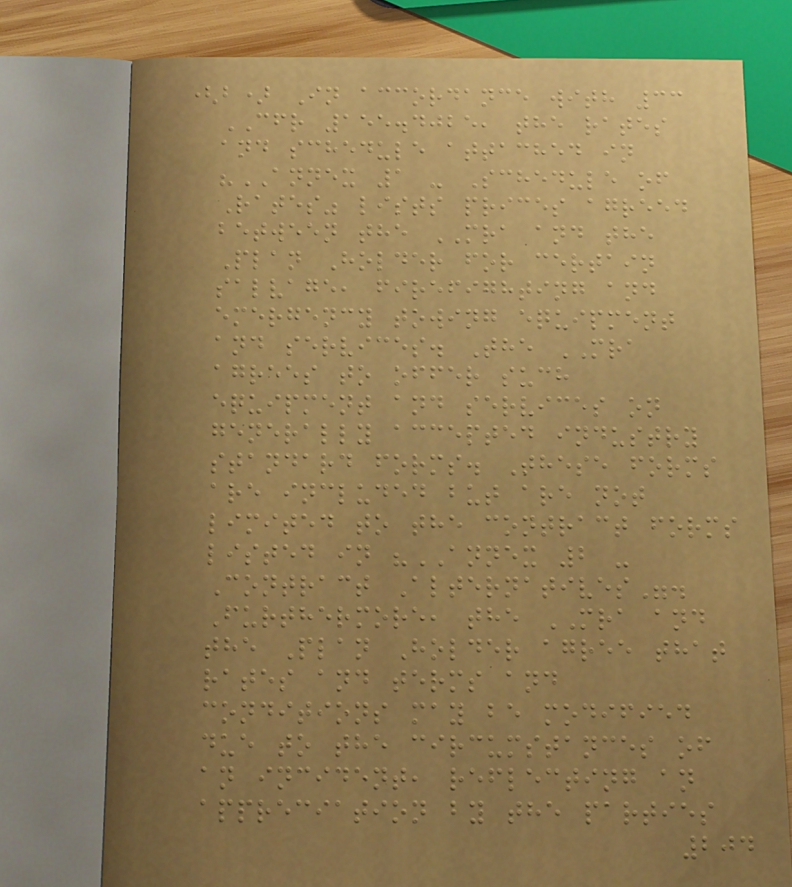(b) In accordance with 33
CFR 155.4025, the rates
and schedule attached in
"ANNEX 1 - Schedule of
Rates" lists prices agreed
between the MRA and the
Plan Holder for certain
salvage, firefighting and
emergency towing equipment
and services. The MRA
agrees to offer such
equipment and services on
generally accepted industry
standard forms. These forms
are included but are not
limited to the contract forms
listed in "ANNEX 2 -
Contract Alternatives".
Furthermore, the MRA and
the Plan Holder agree that
rates and terms and
conditions may be modified
due to the circumstances of
an incident, reflecting an
appreciation by the parties
204
